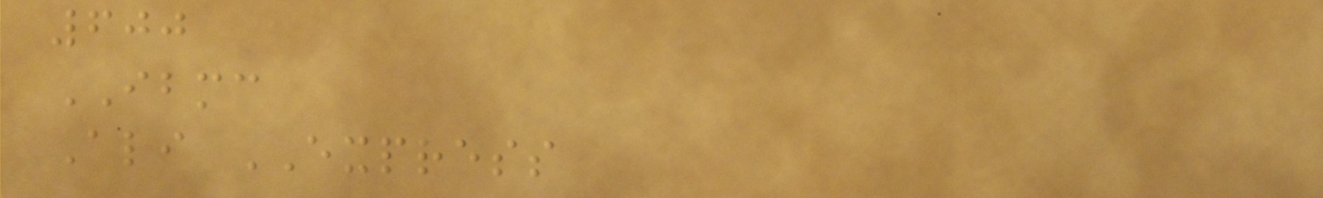600
IBMC
Ali EXPRESS
